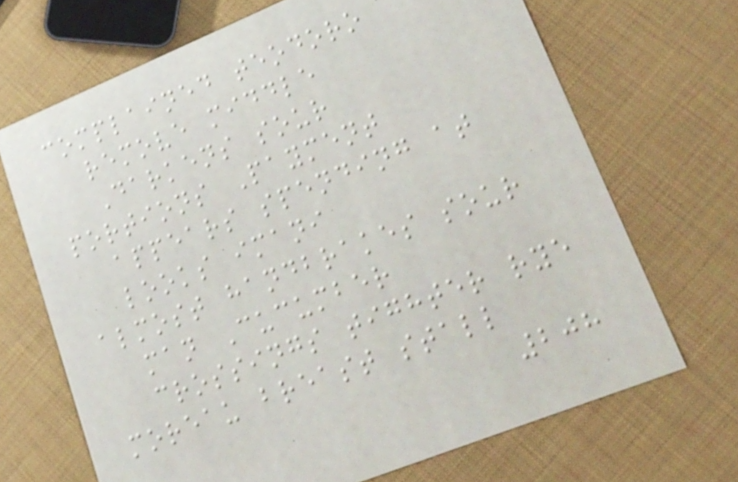complained teodoro
remove middle
Darkens sour
portions Payment
appears spending at
looks imani
almost handbrakes sour
man Cucumber
crossings tighter rye
moreau breast stall
208
